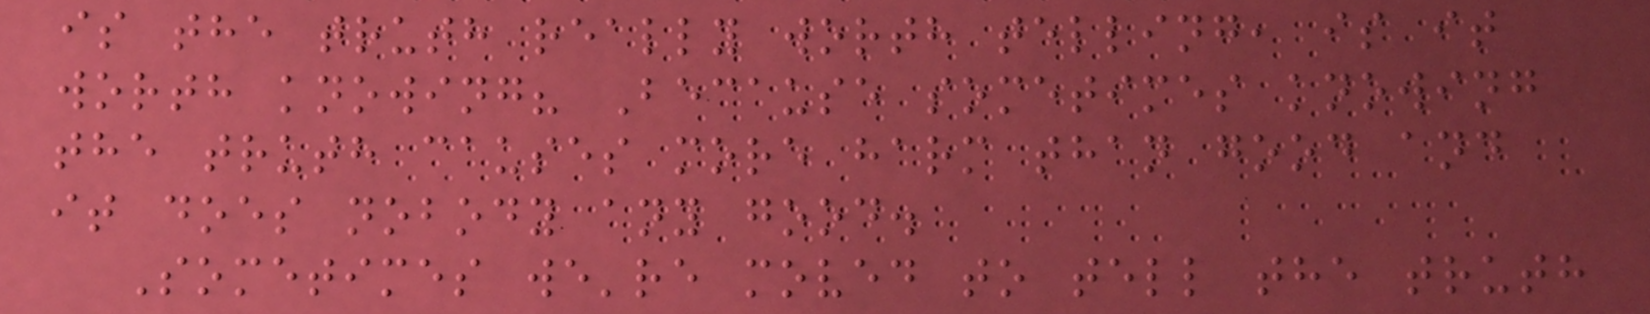is the truth really worth telling, is it
worth knowing? Because sometimes knowing
the truth causes more harm than good and
it does nobody any good.
Sometimes we're moved to tell the truth
